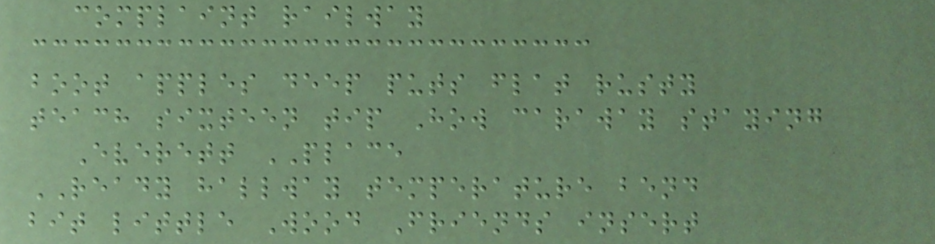complaint railway
boot apples deep puts flat rusty
teach sixteen tip How caraway staying
Everett PLACE
READY hallway temperature bend
bit little Wood Friends insert
